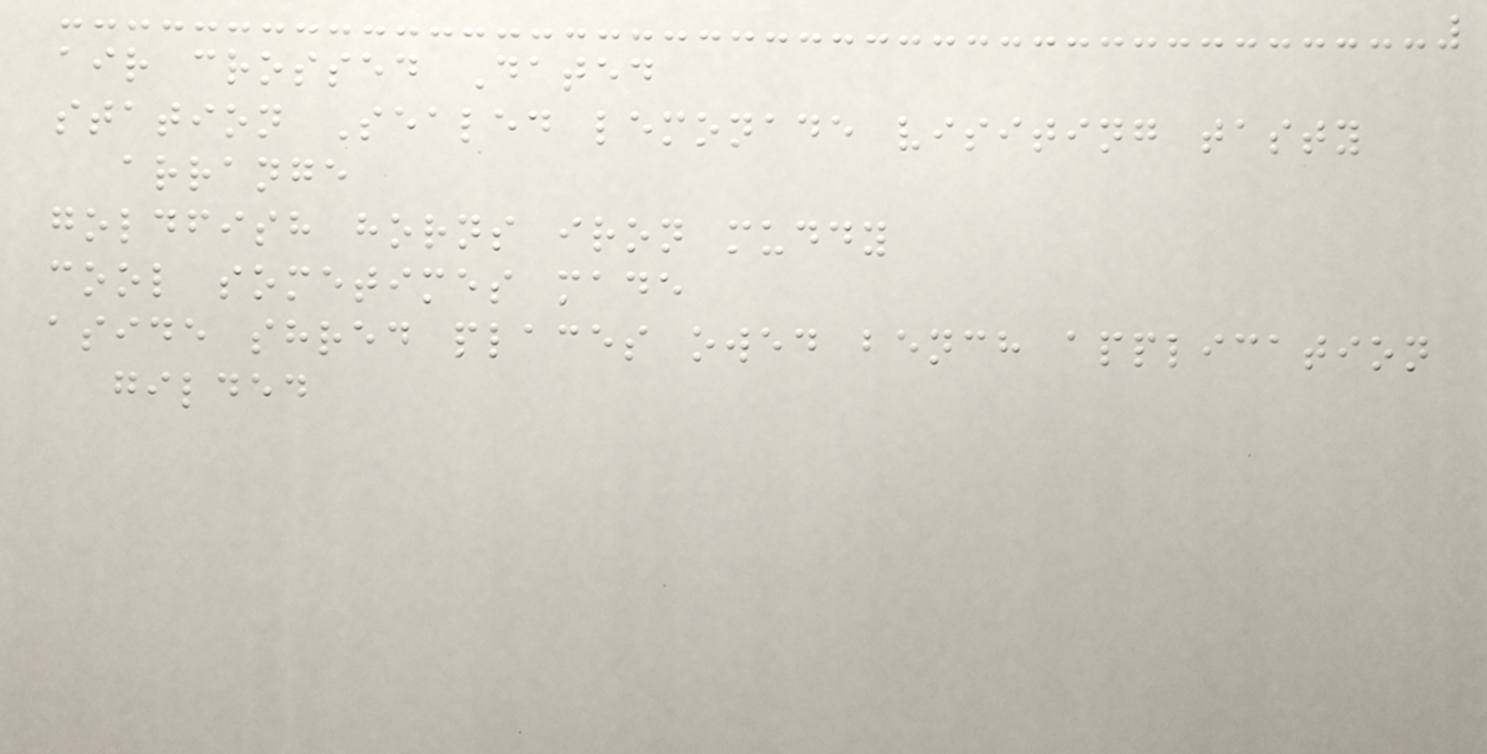air crossed Dated
station Sealed lemonade visiting tasty
arrange
goldfish horns iron muddy
cool sometimes made
aside shred places owed bench application
gilded
